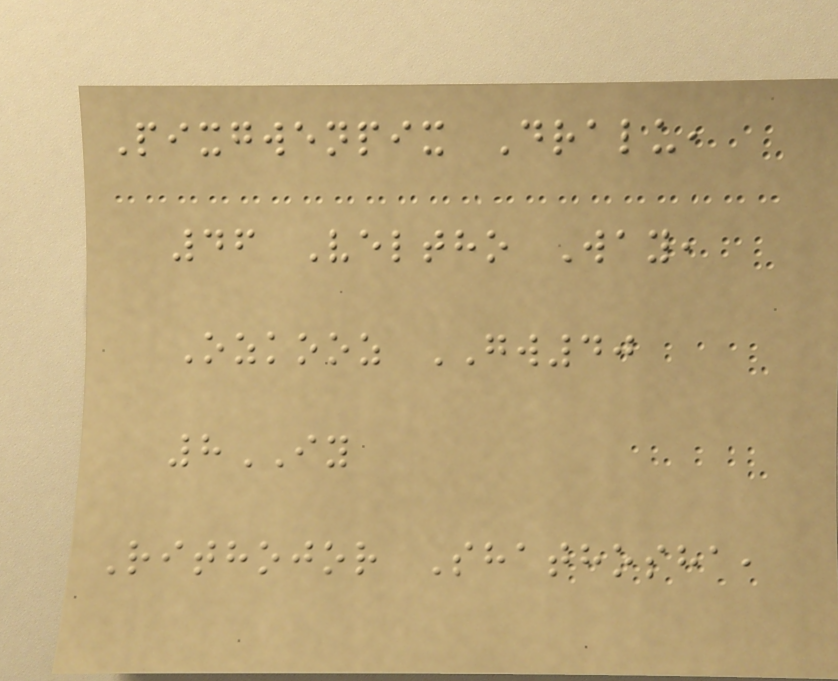Pixgwenpix Dralu,
46 Veltho Way,
Ozkooz GW40
8IY
Rithojor Shathosha,
